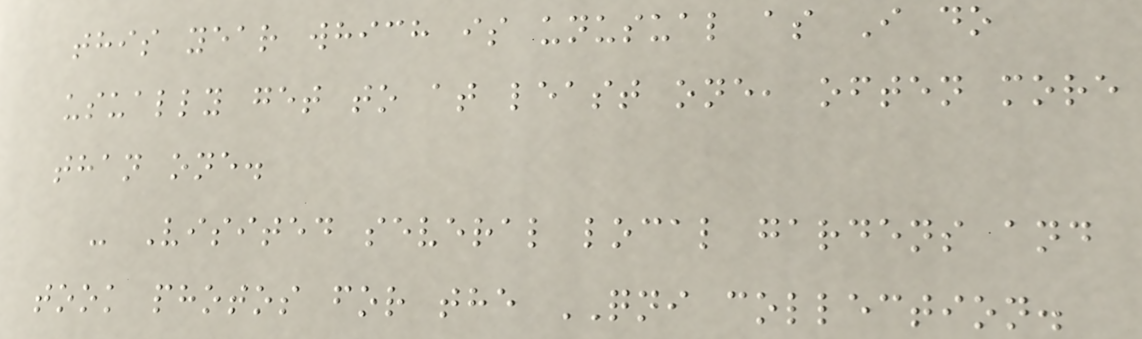this year which is unusual as I do
usually get to at least one, often more
than one.
- Visited several local gardens and
took photos for the QNI collection.
